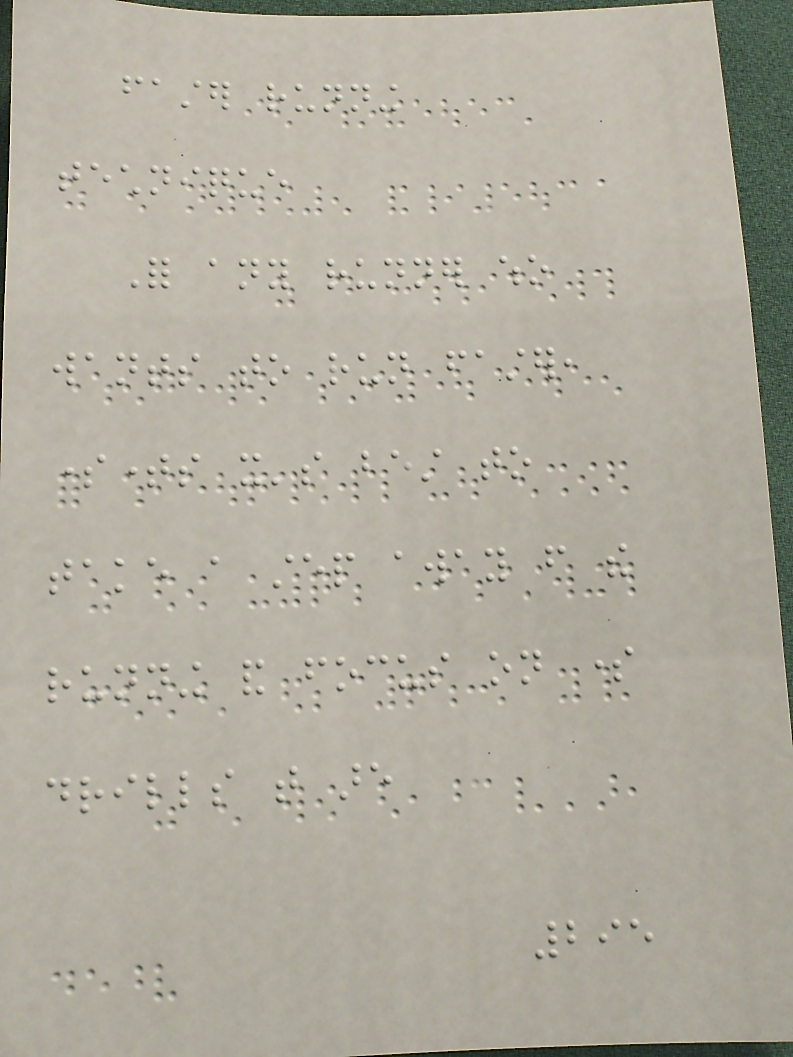faster running
technique
For any runner who
wants to run faster,
sometimes it's best to
take a step away from the
running and focus on some
drills that are
295
